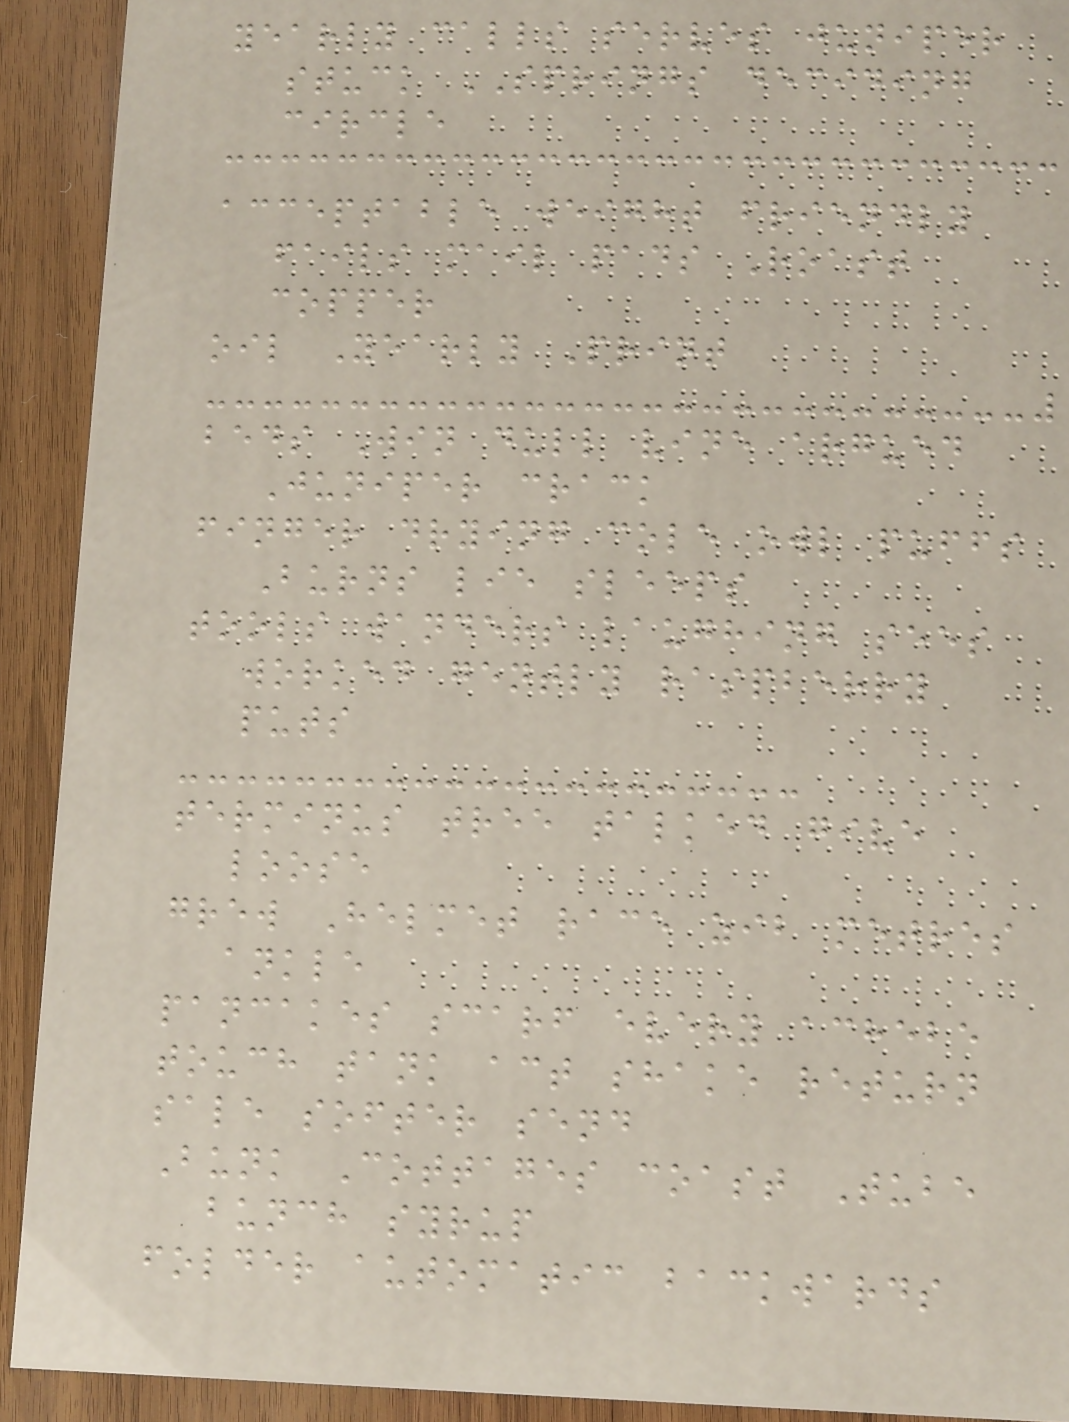yearly calls serves juniper
stuck SPRINGS deciding
circle
acceptable weight friendly
fails mail pads Roast
copper
oil Yearly Print
beds Win dull vine argued
Juniper crack
finger drying cole owl puffs
Burns lie sleeps
tools wanders laughing sees
worked gently raspberry
puts
terminus tree talked give
loose
grew Helmet race zib metres
ankle
pancakes scarf every achebe
touch tank act shake return
sale softer send
Bunk Cottages coast Tube
bunch syrup
folder automatic backwards
